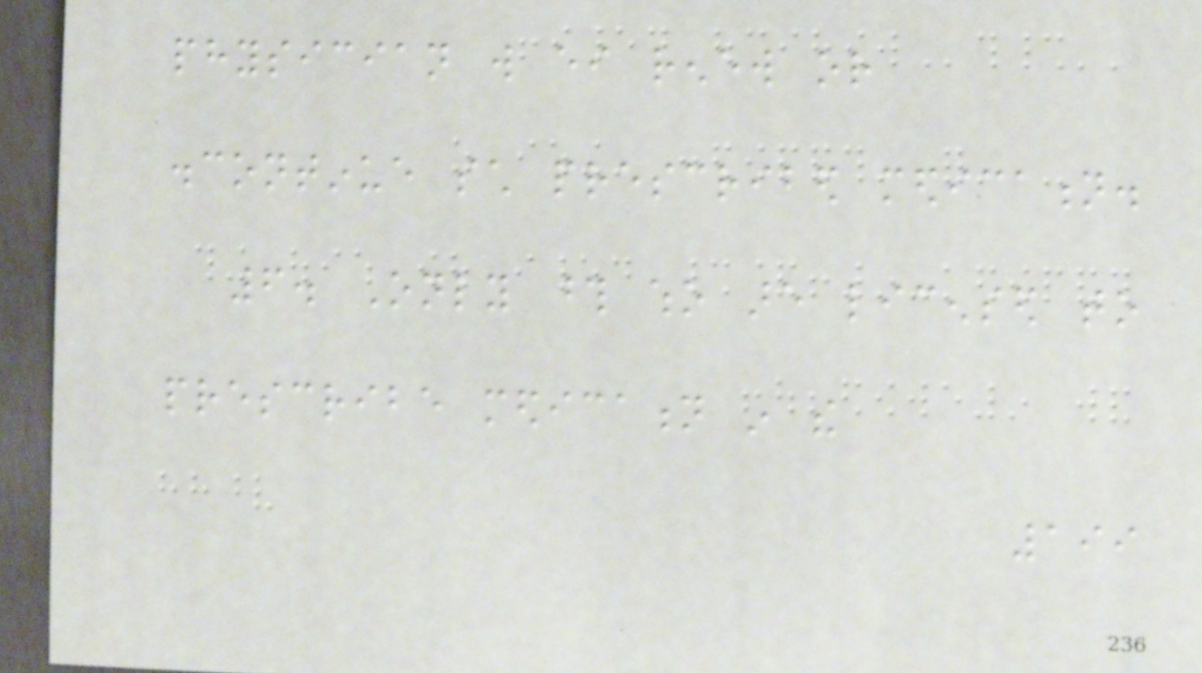physician will either renew or
discontinue such prescribed medication.
6. Only those who are licensed to
prescribe medication in the
199
